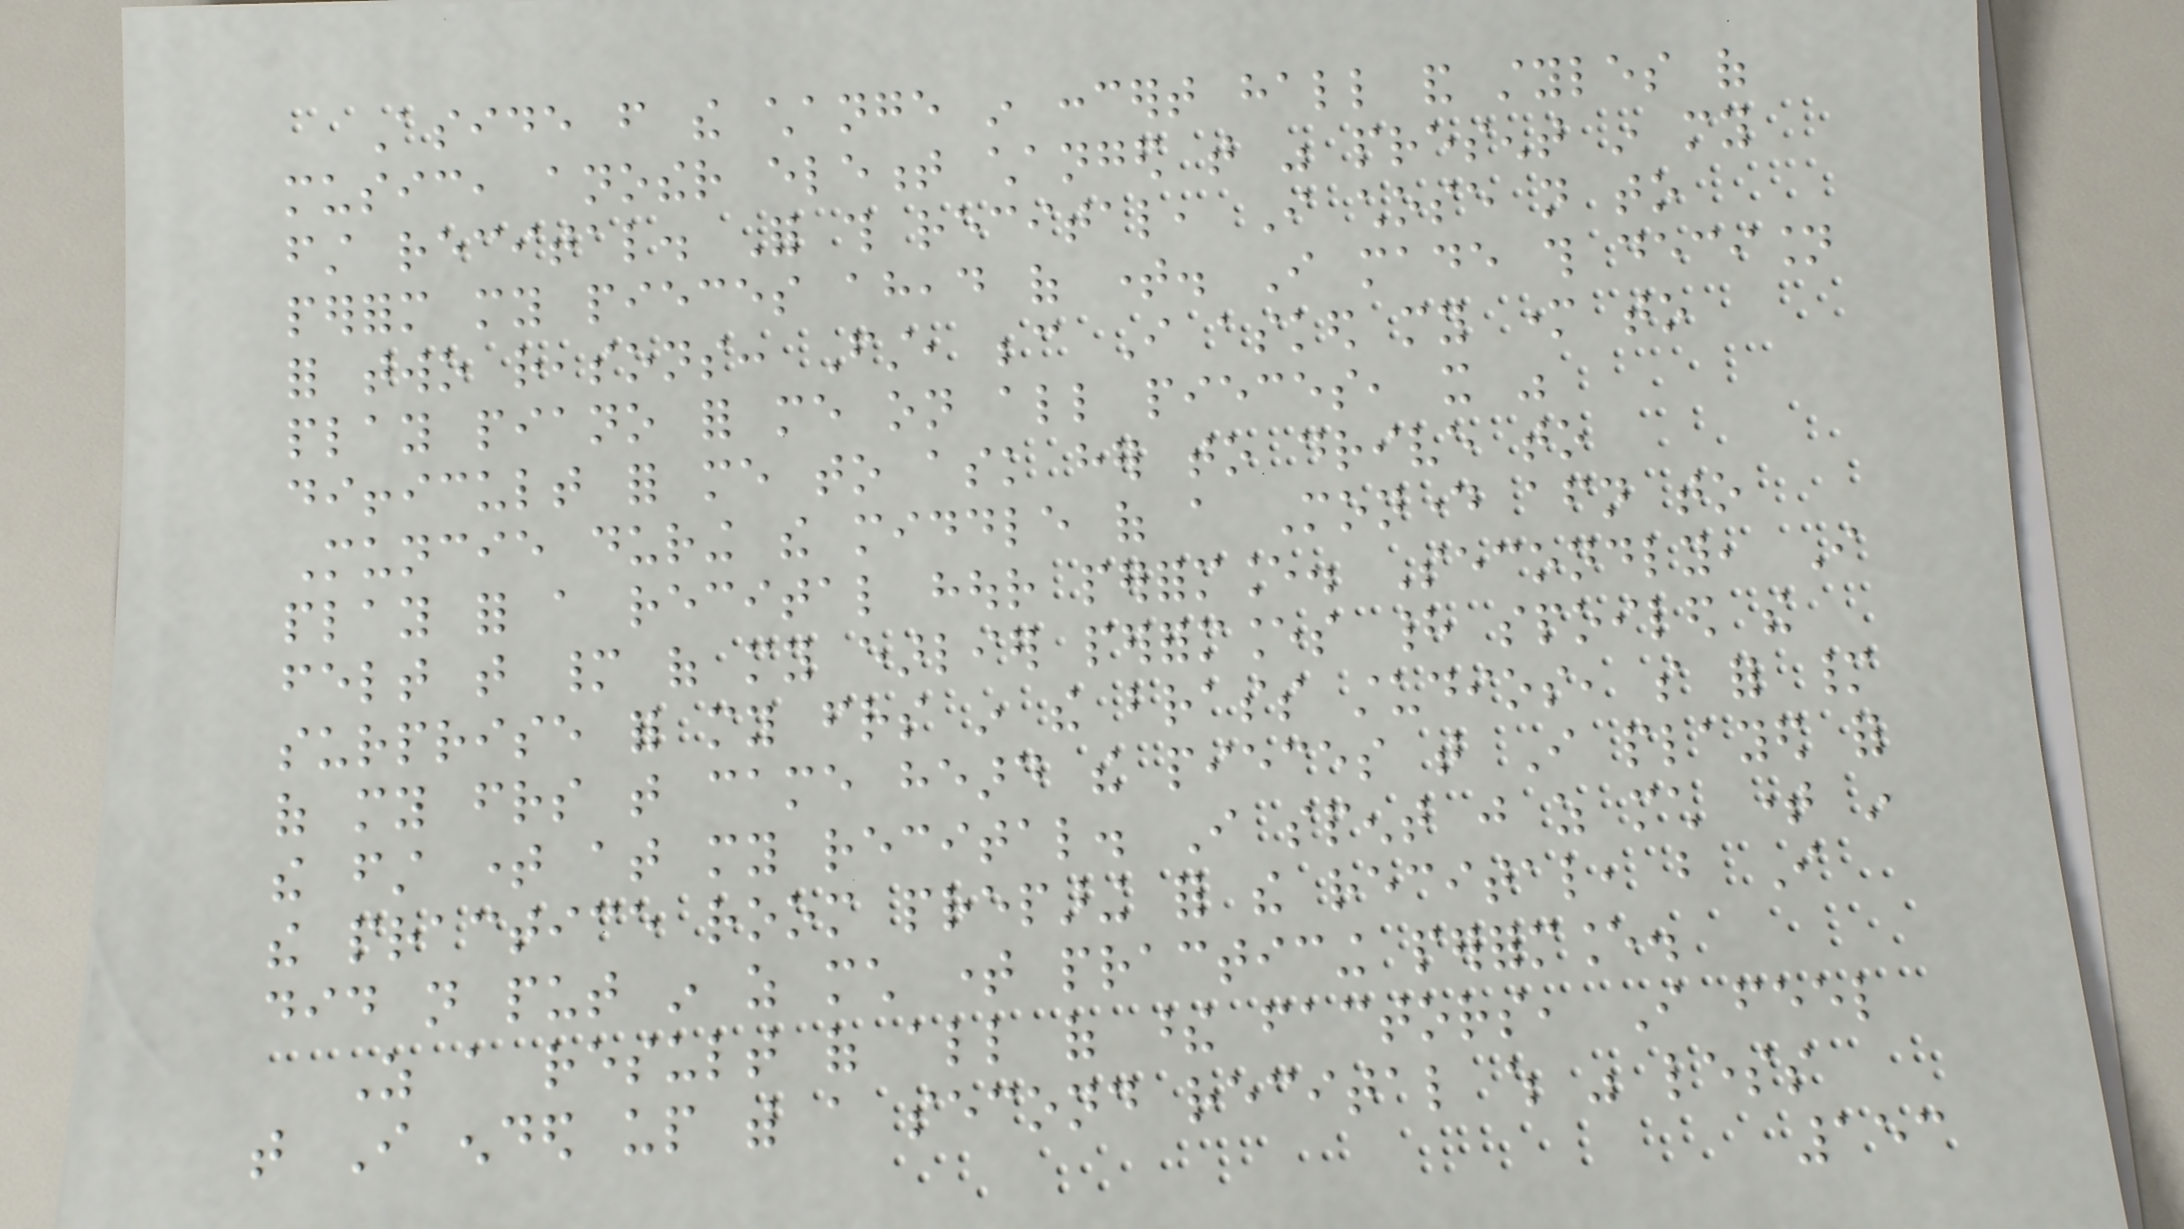Aside from the change in concert hall and styles of
music, another element changed that was present in my
first recital. For this recital, I chose not to
perform my pieces ahead of time. I made this decision
for two reasons: First, because I asked my mother to
play piano for me on all pieces, it was
difficult for me to ask her to drive to
Muncie during the middle of a Monday afternoon to
play for a recital hour performance. Secondly, I
felt that many of my earlier performances had spoiled the
surprise for my friends in the brass studios, so for many
of my friends that came heard the pieces that I played for
the first time at my recital. I spent just as much time in
the practice room preparing for the recital, but I
did not put in as much time practicing performance.
As a result of all of these factors, I feel
that I ended up with a second recital which was less
153
